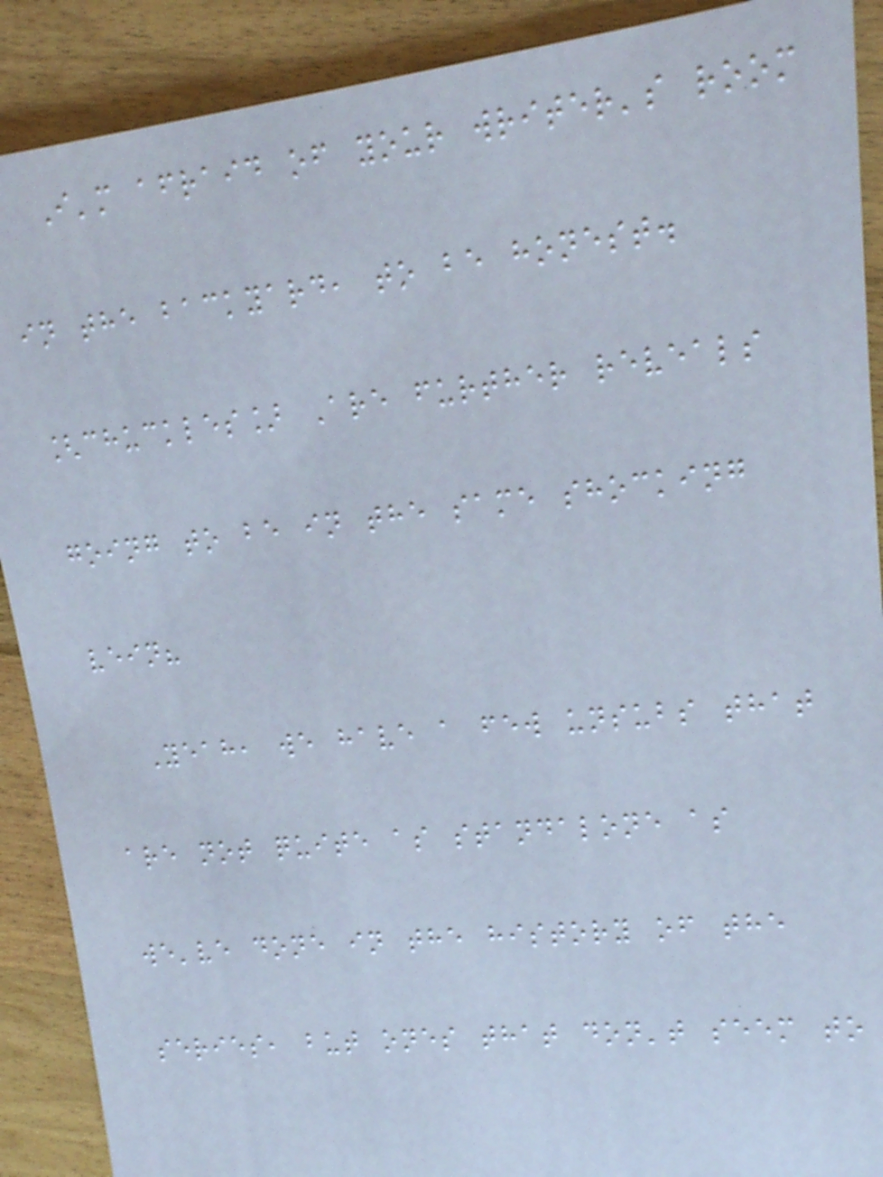I'm afraid of your writer's room
in the backyard, to be honest.
[chuckles] Are further reveals
going to be in the same shocking
vein?
Yeah, we have a few unsubs that
are not quite as standalone as
we've done in the history of the
series, but ones that don't seem to
